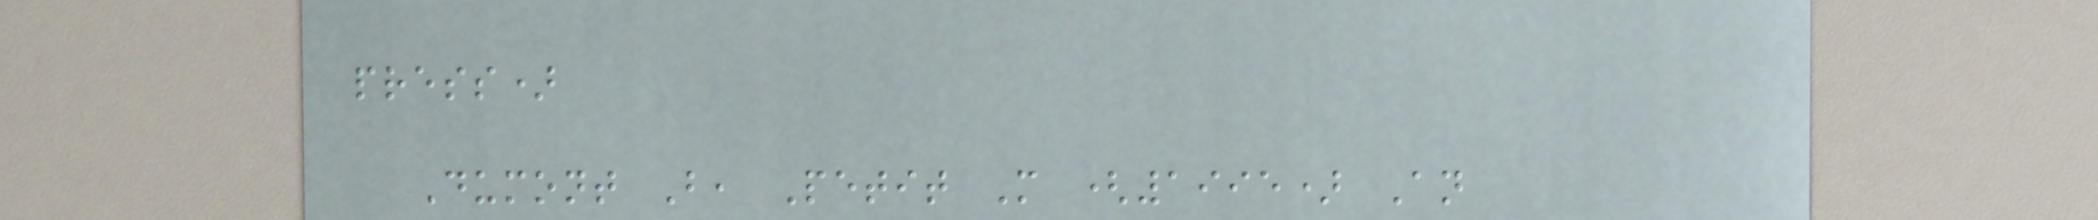press)
Dumont B, Petit M (1995) An
